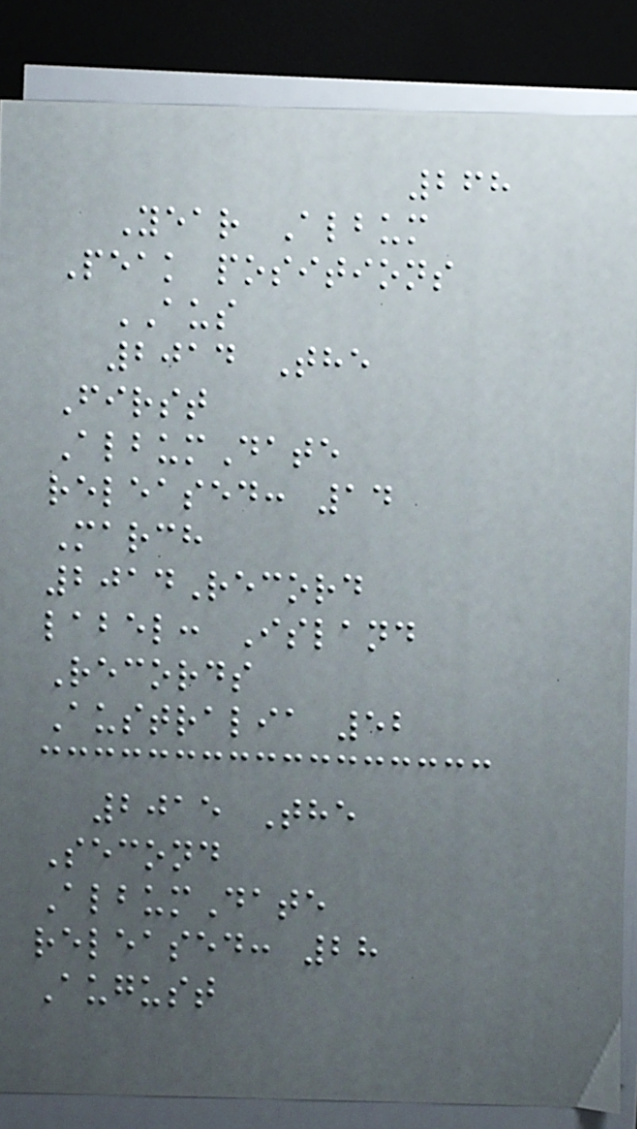268
Year Album
Peak positions
AUS
2014 The
First
AlbumDate
released: 14
March
2014Record
label: Island
Records
Australia 52
2015 The
Second
AlbumDate
released: 28
August
